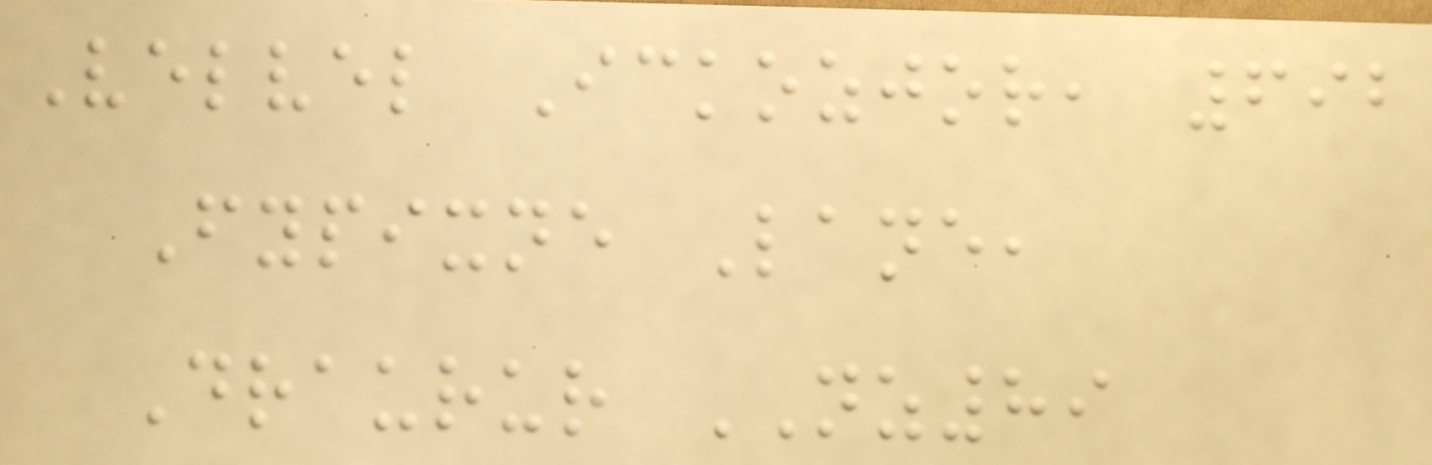Velvel Ickozjor, 692
Fypixne Lane,
Draurur NZ89
